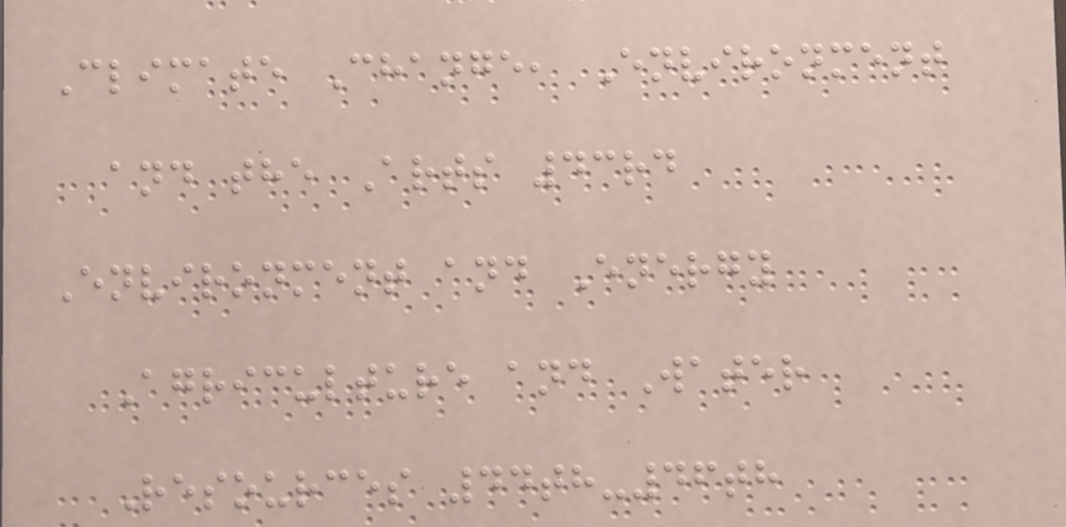Climate Change, Environment
and the Arts 43rd
Environment and Energy
Agriculture and Water
Resources 44th-46th
